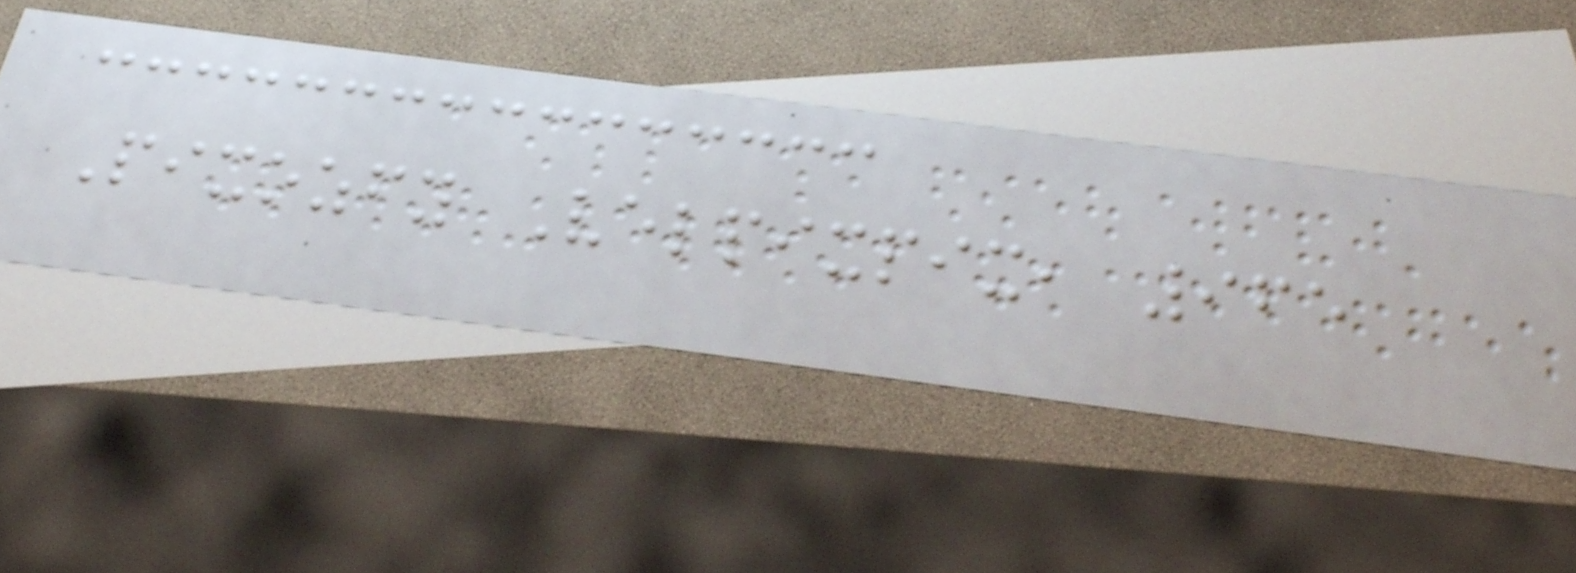Pixozfy Velpixpix, 965
